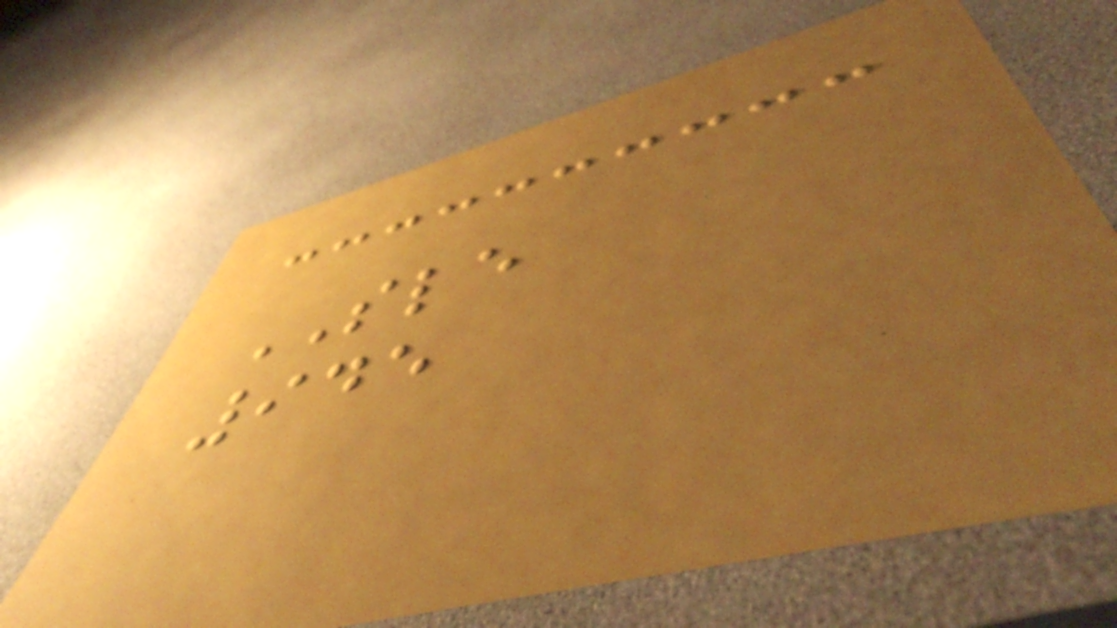SLE
945
